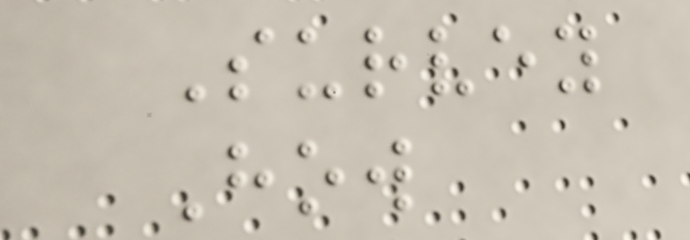Survey
How
